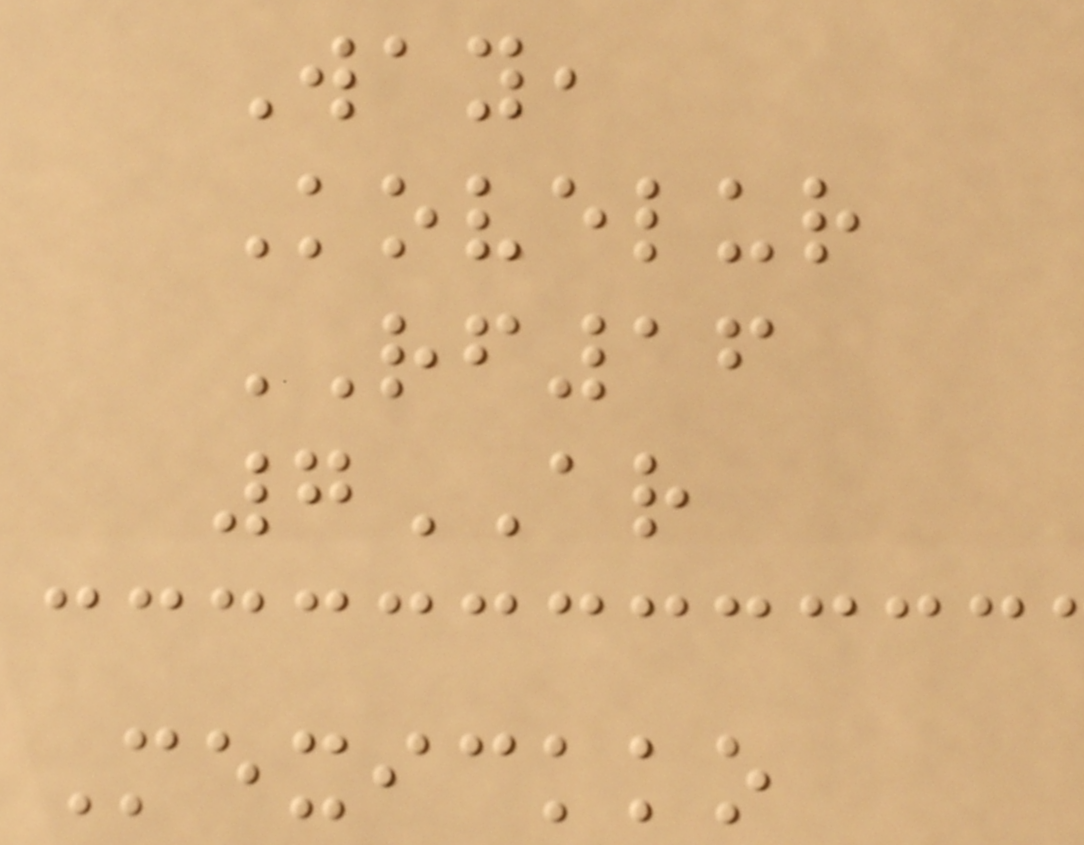Way,
Kovelur
RF16
7AR
Mexickko
